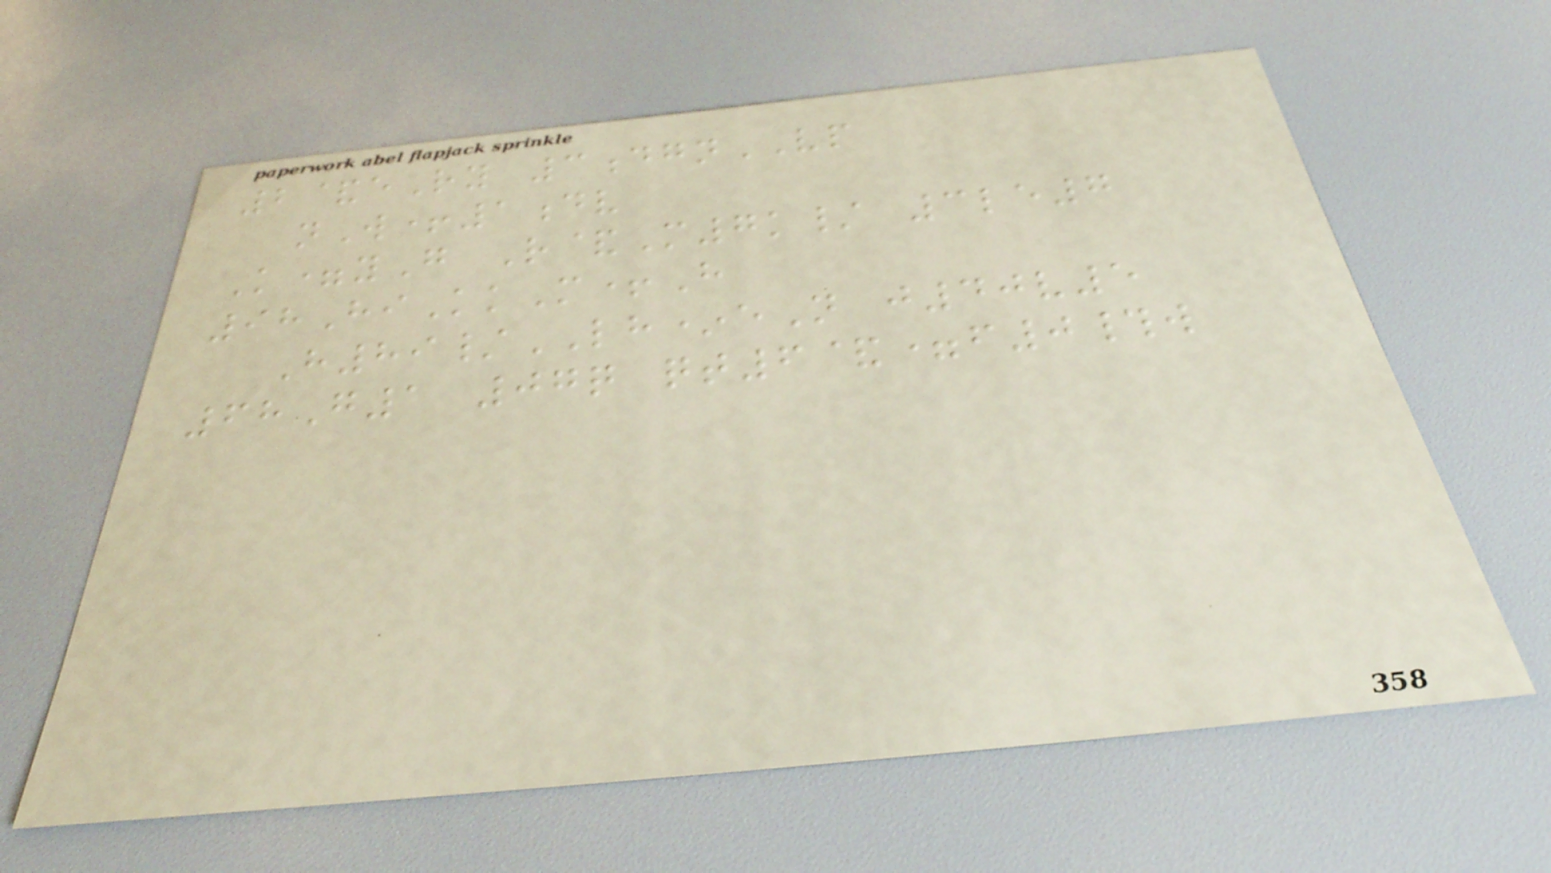2&eRy 3dgnVP
nW+1dv
K=yG R&M7k/ 3le7
98HiKkM+H
H89/LH*eN j40v5
68G1 07q qt6&=f0#w
